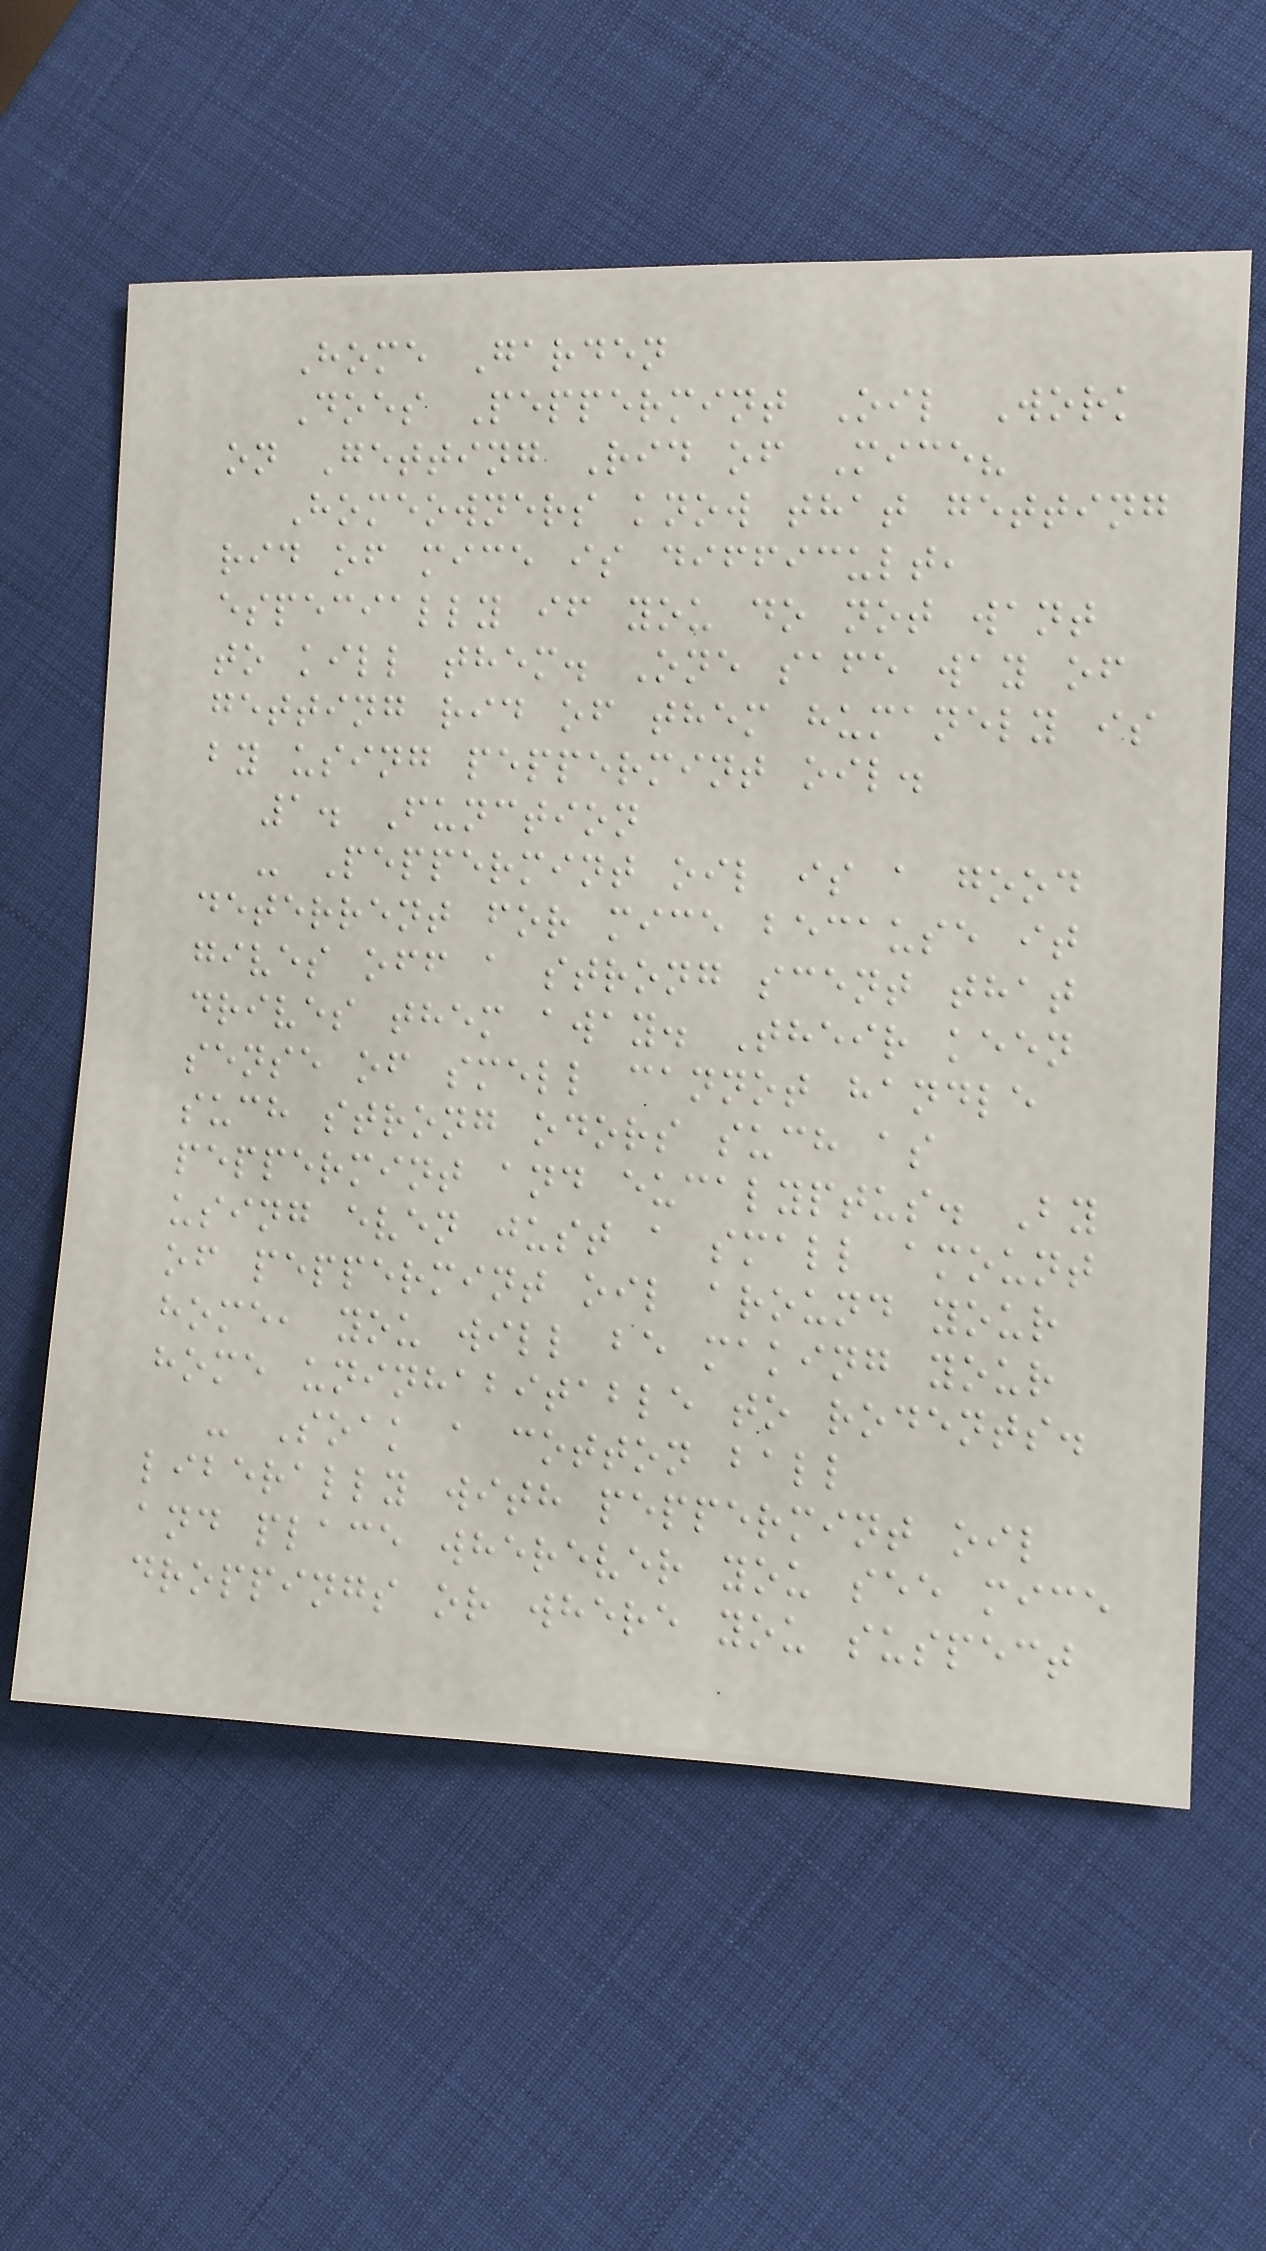Home Garden
Does Peppermint Oil Work
on Getting Rid of Mice?
Homeowners know that getting
rid of mice is difficult,
especially if you do not want
to kill them. One safe way of
getting rid of them humanely is
by using peppermint oil.
1. Function
- Peppermint oil is a good
deterrent for mice because it
gives off a strong scent that
drives them away. Their keen
sense of smell cannot handle
such strong odors such as
peppermint and eucalyptus. By
using even just a small amount
of peppermint oil around your
home, you will be making your
home uninhabitable to rodents.
- Soak a cotton ball
liberally with peppermint oil
and place wherever you see mice
droppings or where you suspect
